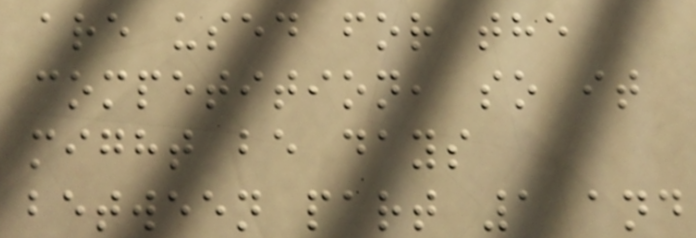are used for the
competition, so it
might be days
between part 1 and
